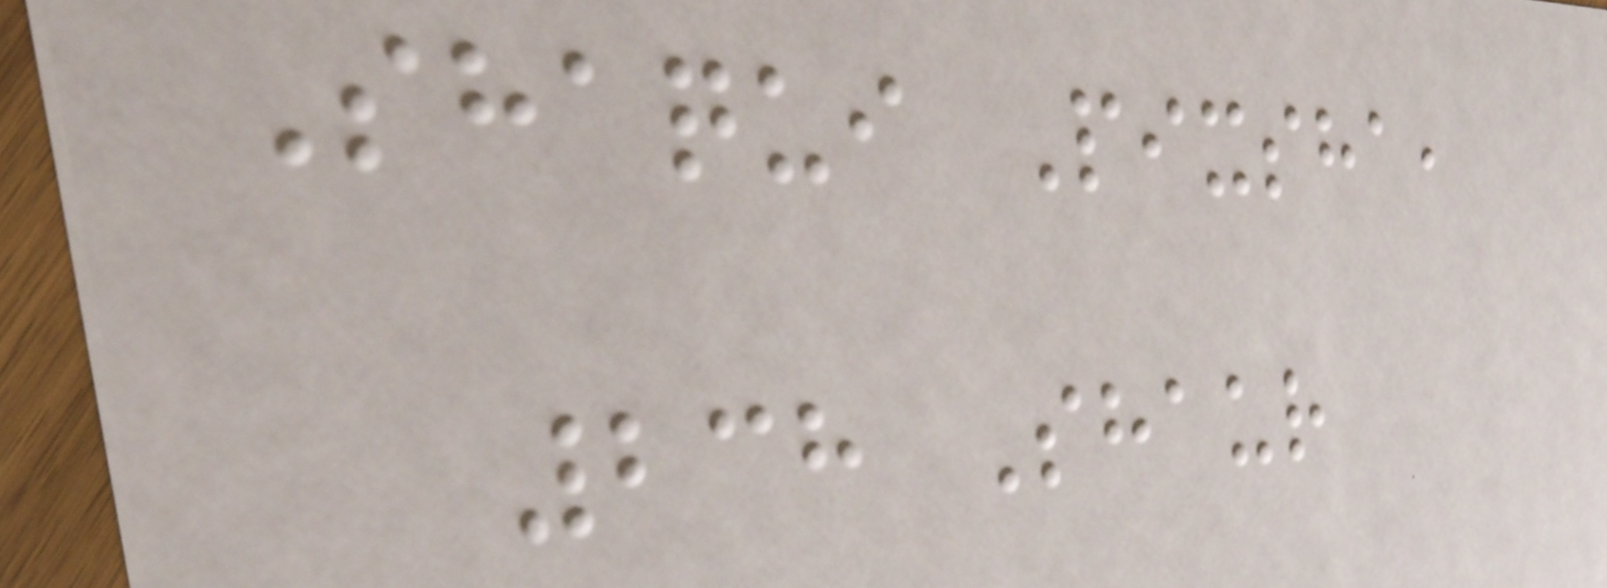Shaqui Pixsha,
238 Shaur
